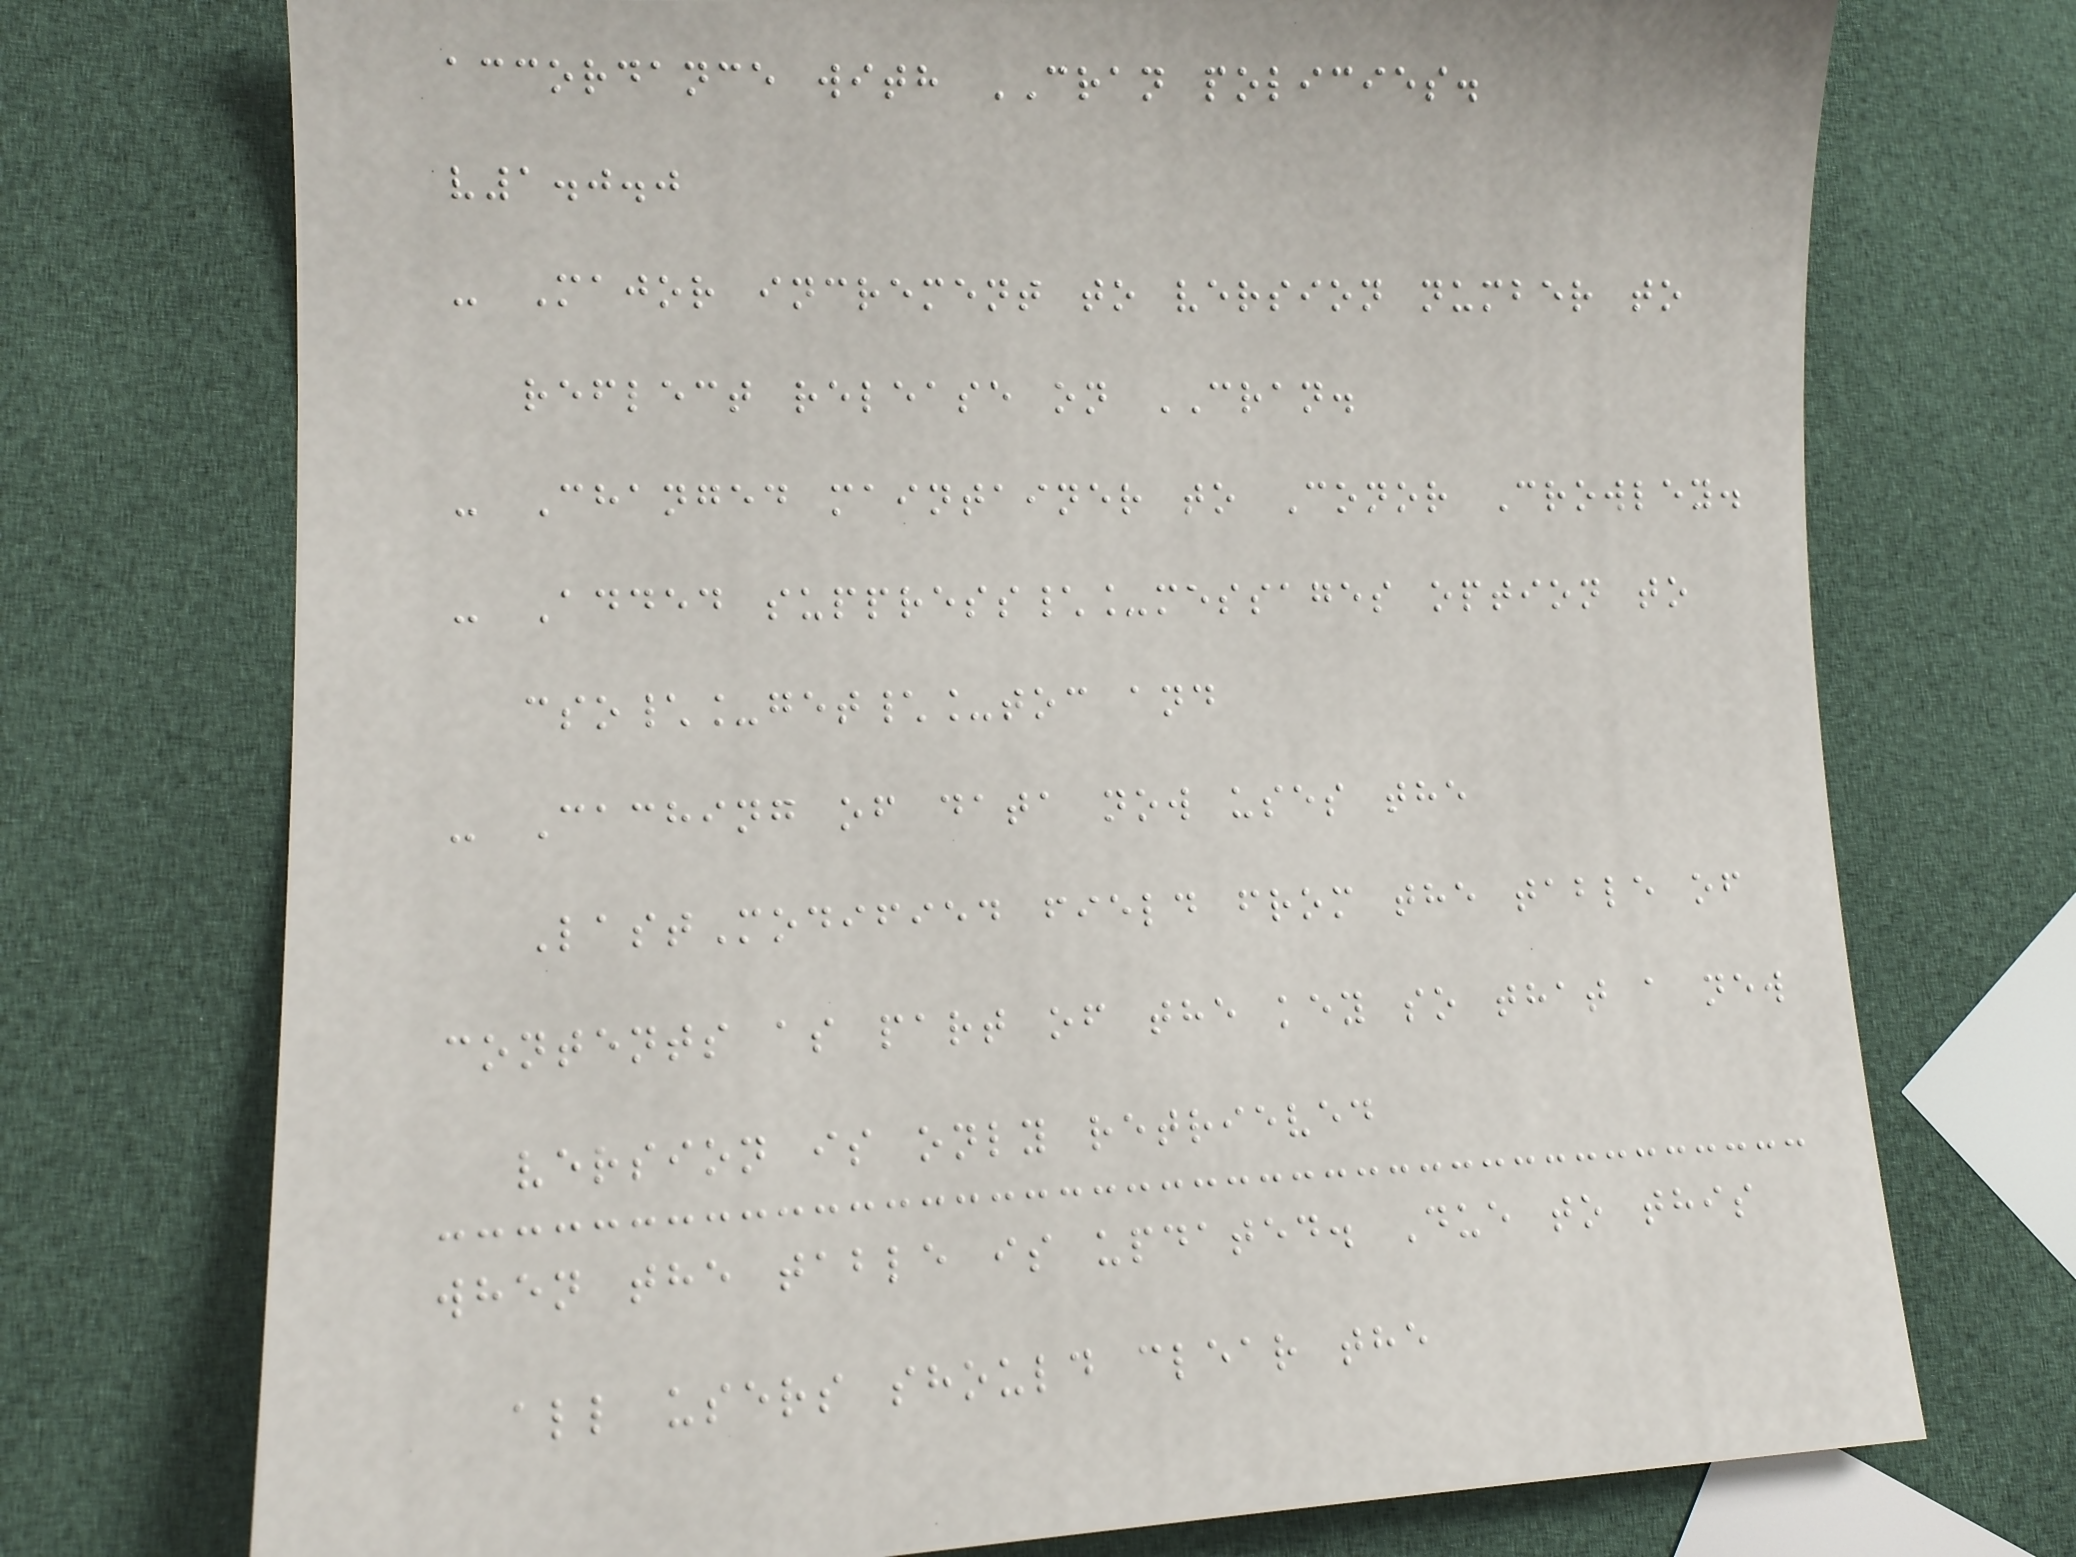accordance with CRAN policies.
v1.0.0
- Major increment to version number to
reflect release on CRAN.
- Changed maintainer to Conor Crowley.
- Added suppress\_messages option to
cso\_get\_toc and
- Caching of data now uses the
LastModified field from the table of
contents as part of the key so that a new
version is only retrieved
when the table is updated. Due to this
all users should clear the
